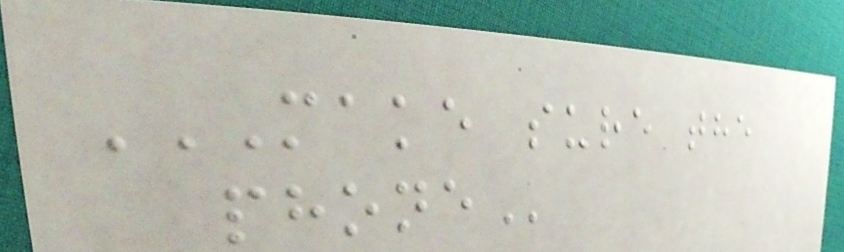MAKE SURE THE
PHONE
